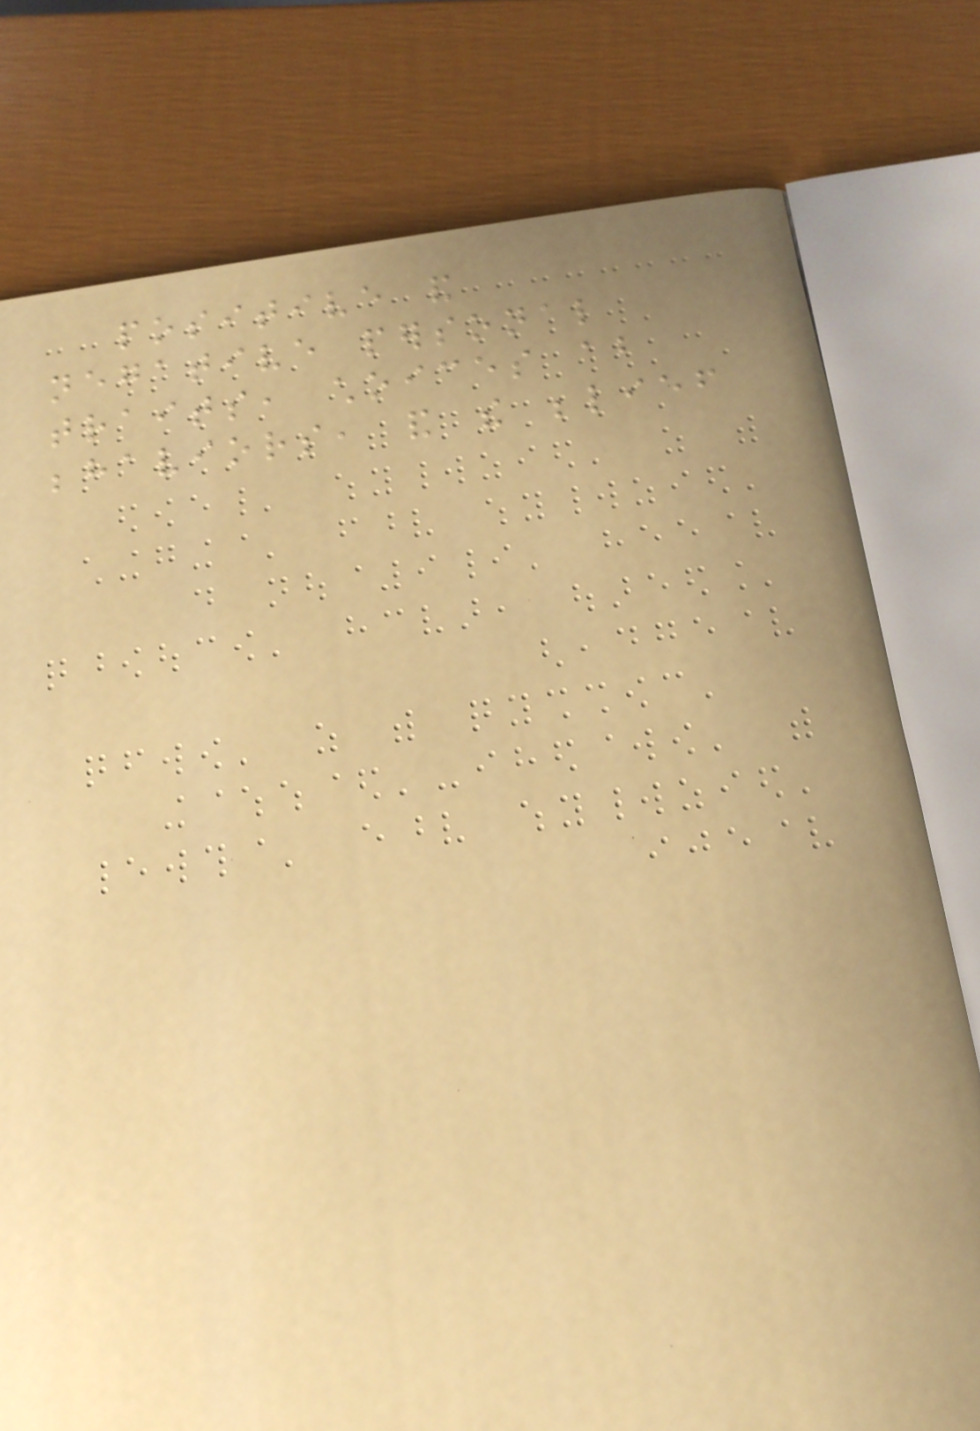positive and
negative personal
traits, choices about
behaviors, and the belief
